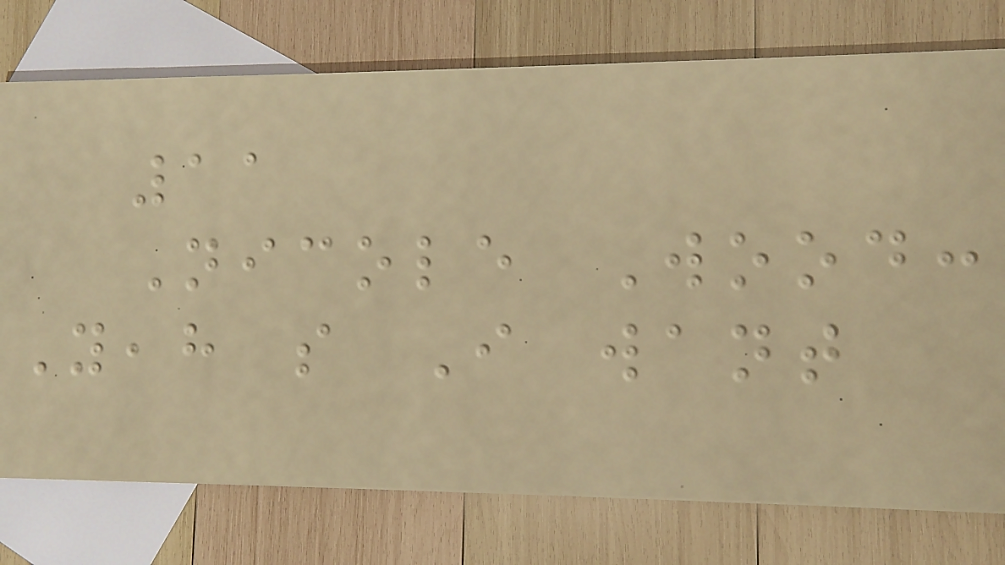11
Nicole Wood:
Yeah so I want
